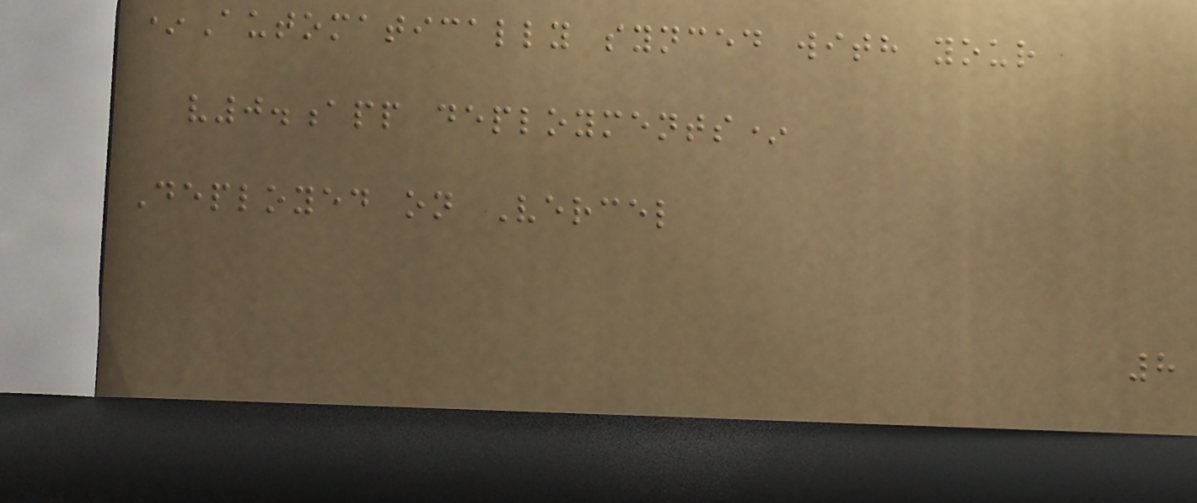*Automatically synced with your
v0.app deployments*
Deployed on Vercel
8
